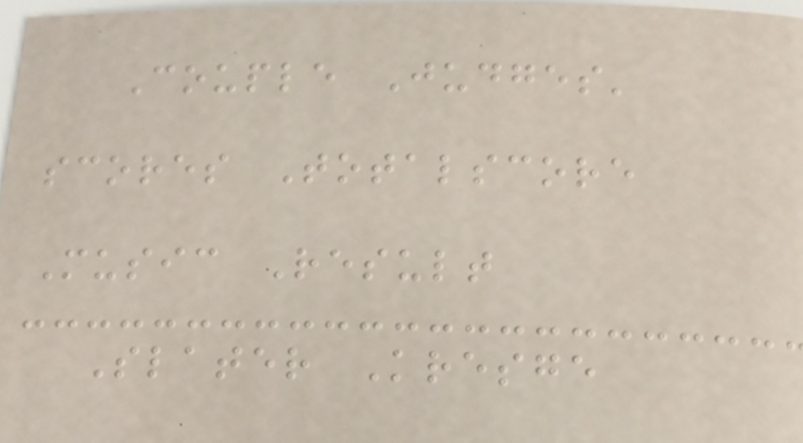Couple Judges'
scores Totalscore
Music Result
Slater Kresge
